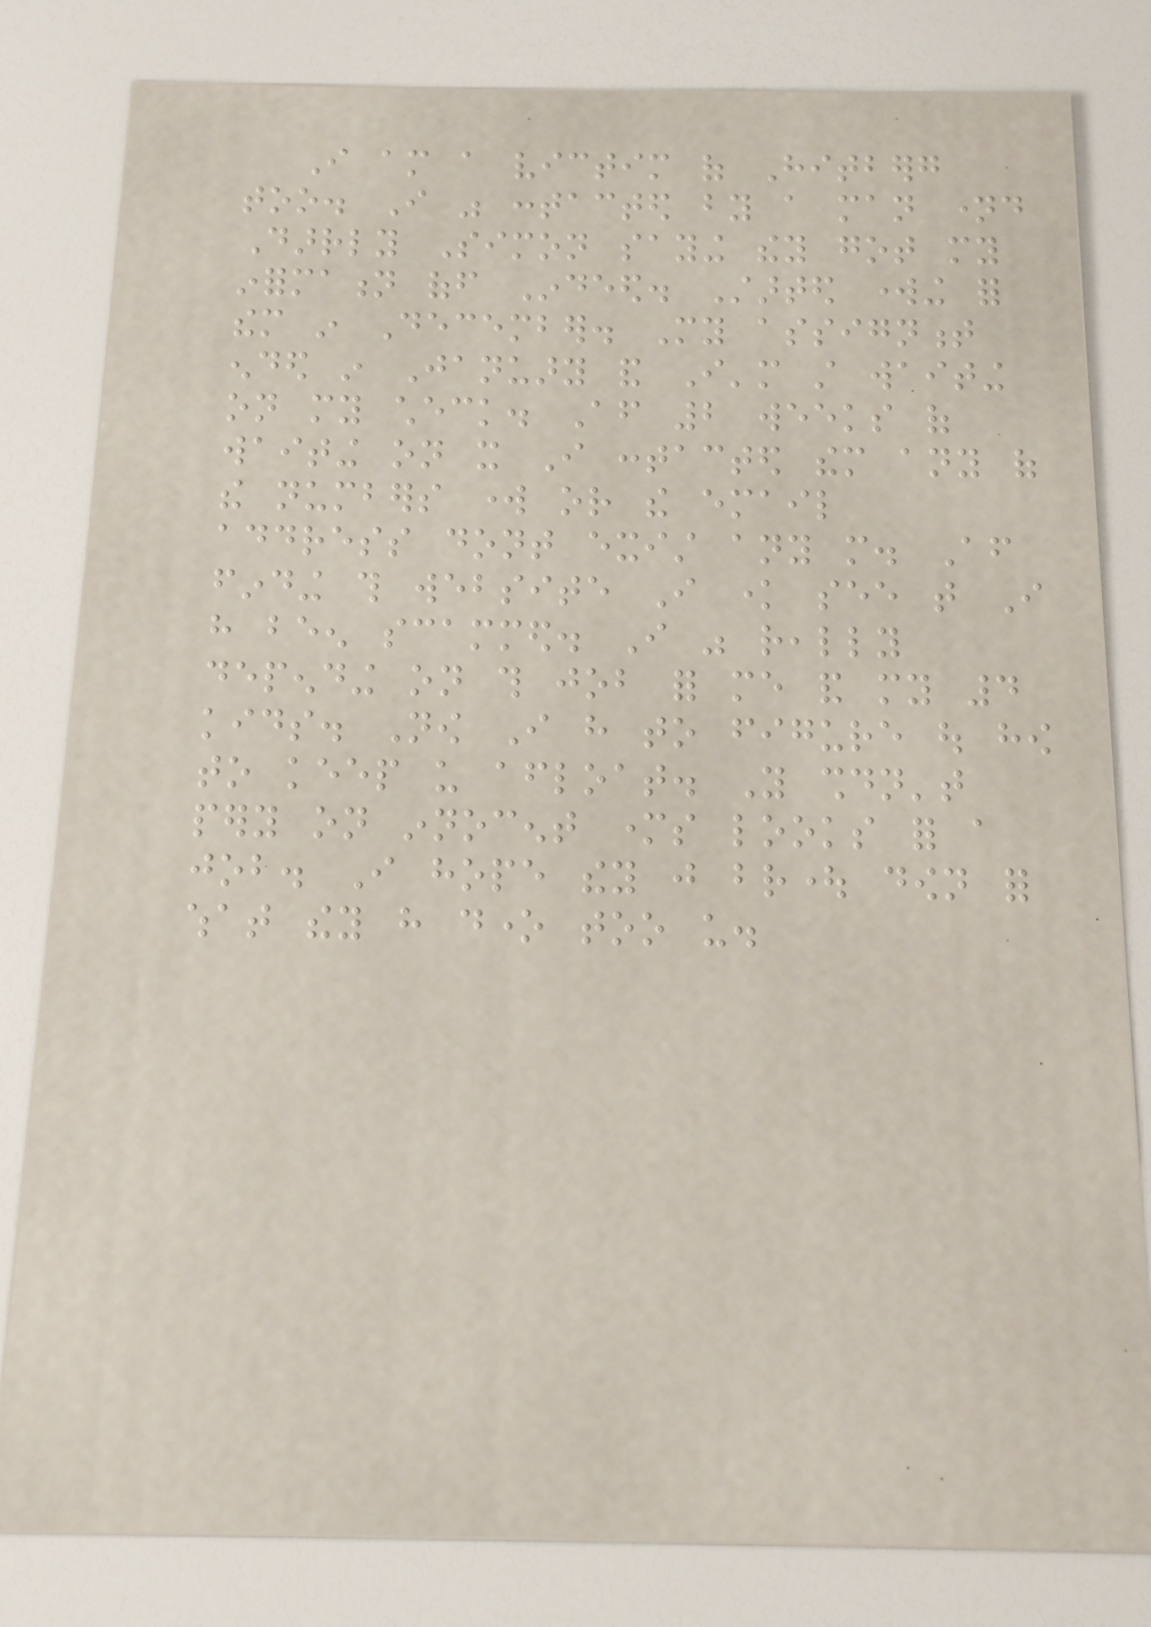I am a victim of Hitberg
too. I was contacted by a man named
Darrly Simon saying they got my
information off Indeed. Started working for
them in December. My assignment
ended in January and I'm still waiting
on my check. After 2 weeks of
waiting on it I contacted them any of
the numbers work or the email
address dont exist any more. After
finding this website I know see that I
have been scammed. I was really
depending on this job for me and my 4
kids. Now I have to figure out how
to keep us afloat. You shouldn't
pery on innocent mothers looks for a
job. I hope they just brought down for
what they have done too us.
